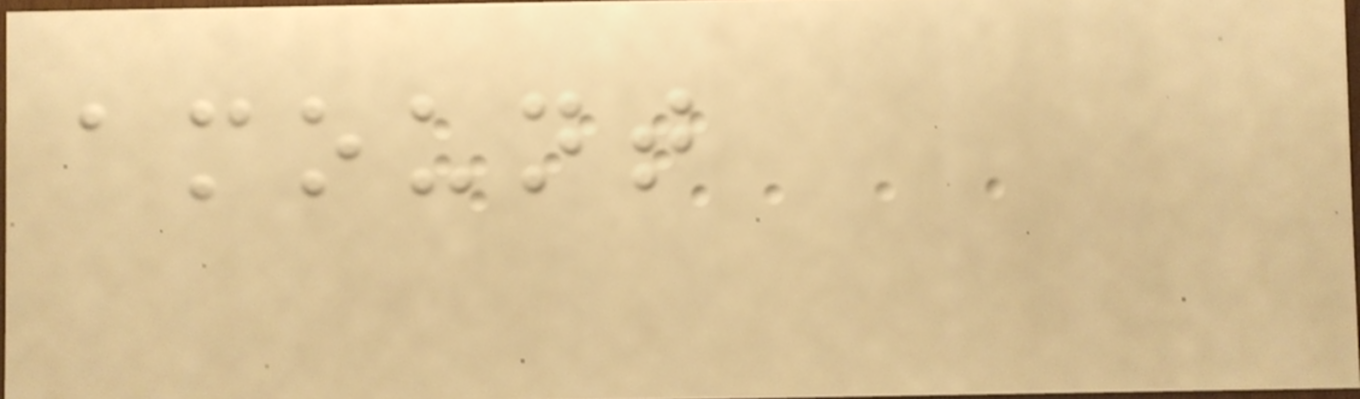amount
